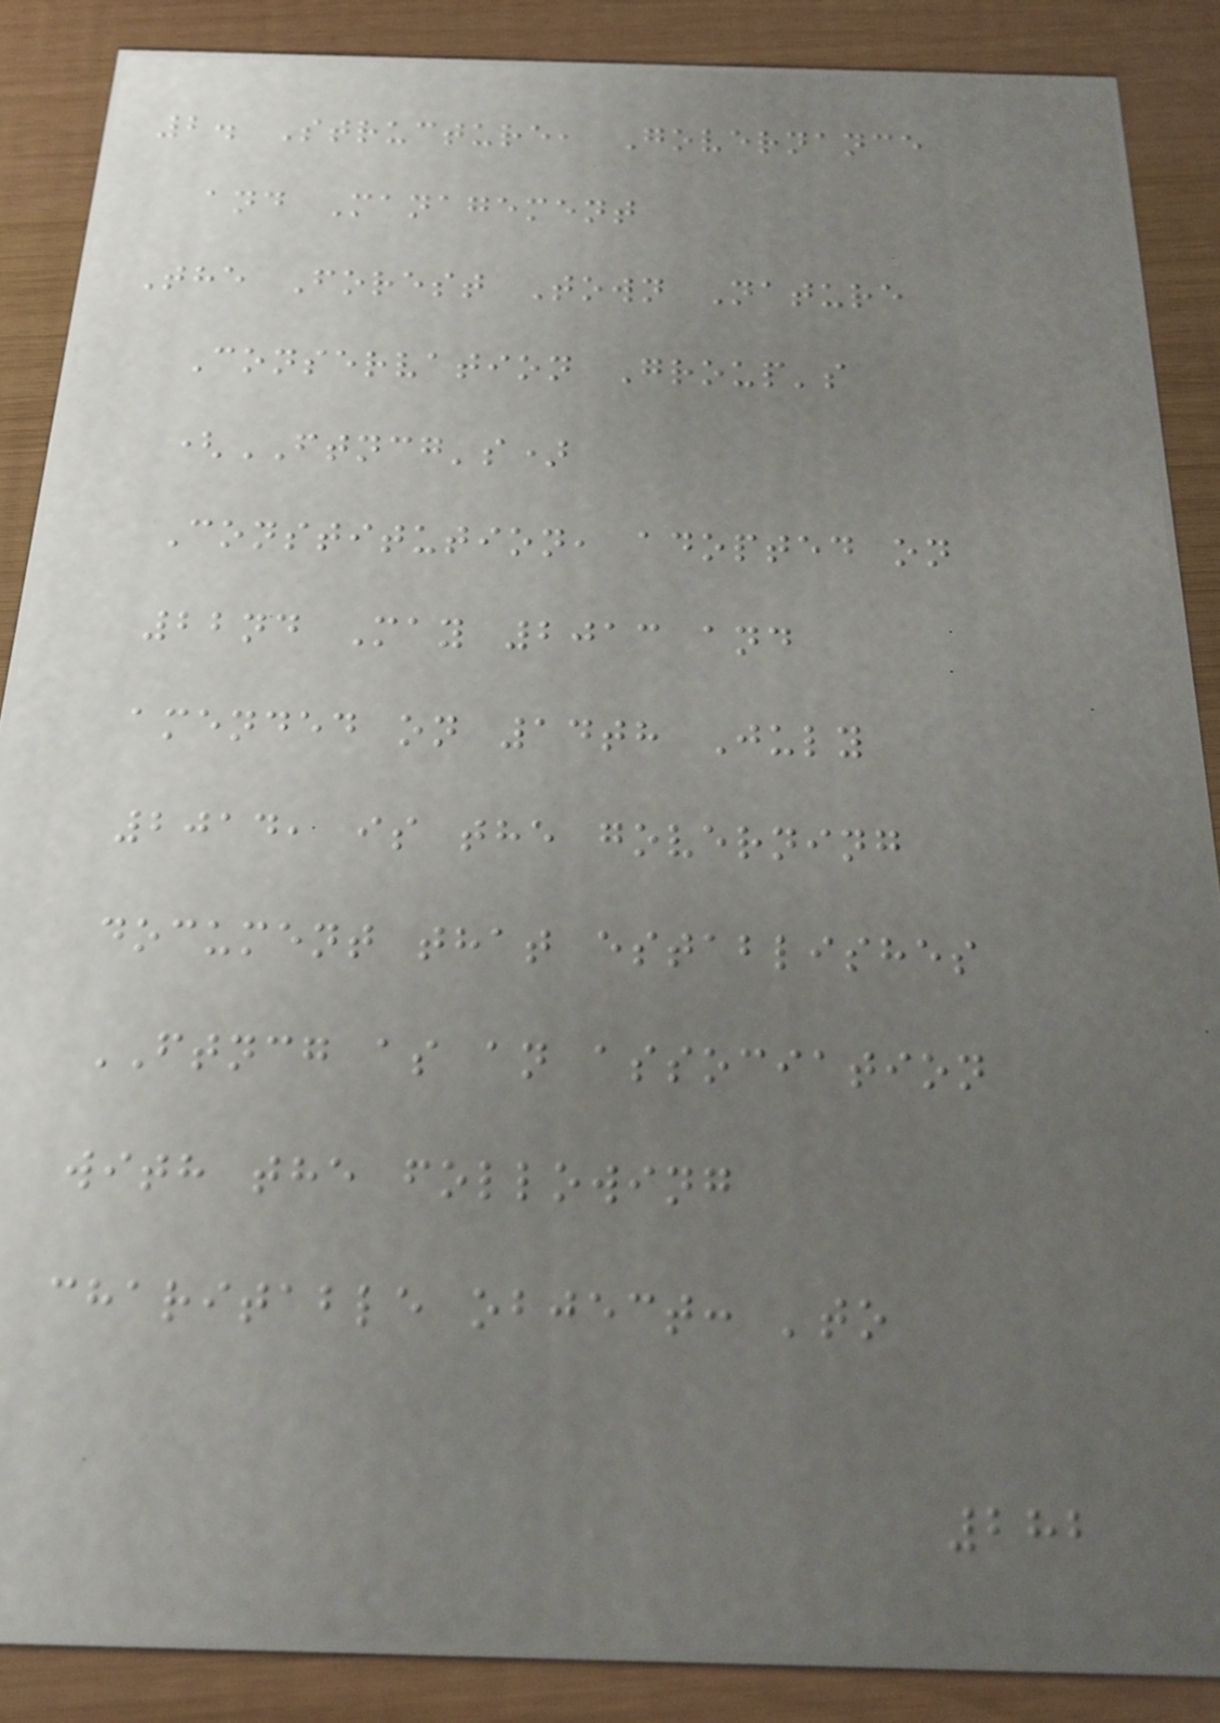2. Structure, Governance
and Management
The Forest Town Nature
Conservation Group's
(FTNCG's)
Constitution, adopted on
22nd May 2013 and
amended on 14th July
2014, is the governing
document that establishes
FTNCG as an association
with the following
charitable object: 'to
282
